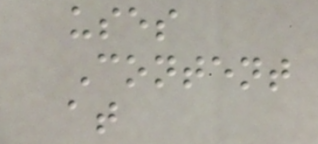uses
Content
at
